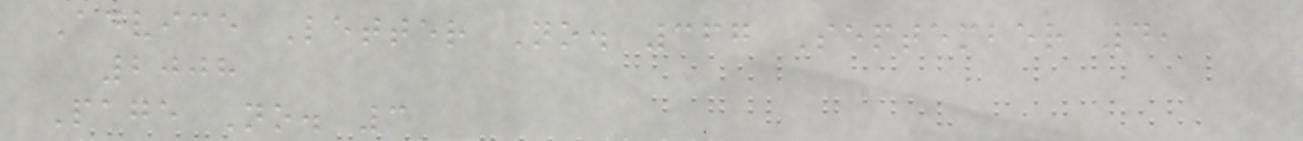Advice Letter No. 367 September 4,
2008
Page No. 3
